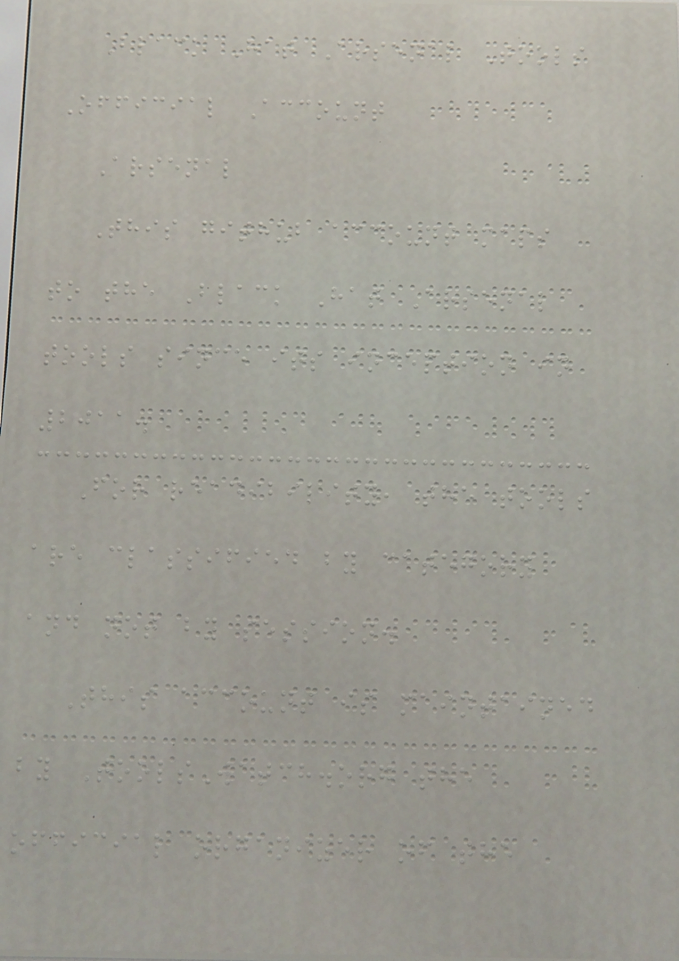Black Hat Arsenal Tools
Official Account
Arsenal
This github account maps
to the Black Hat Arsenal
tools since its inception in
2011.
For readibility, the tools
are classified by category
and not by session.
This account is maintained
by ToolsWatch.org the
official organizer of the
